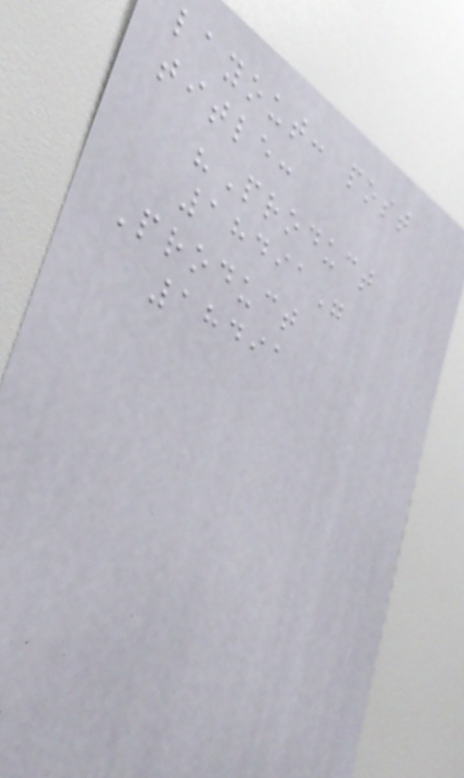layout: post
title:
"Product
18491"
Product
18491
